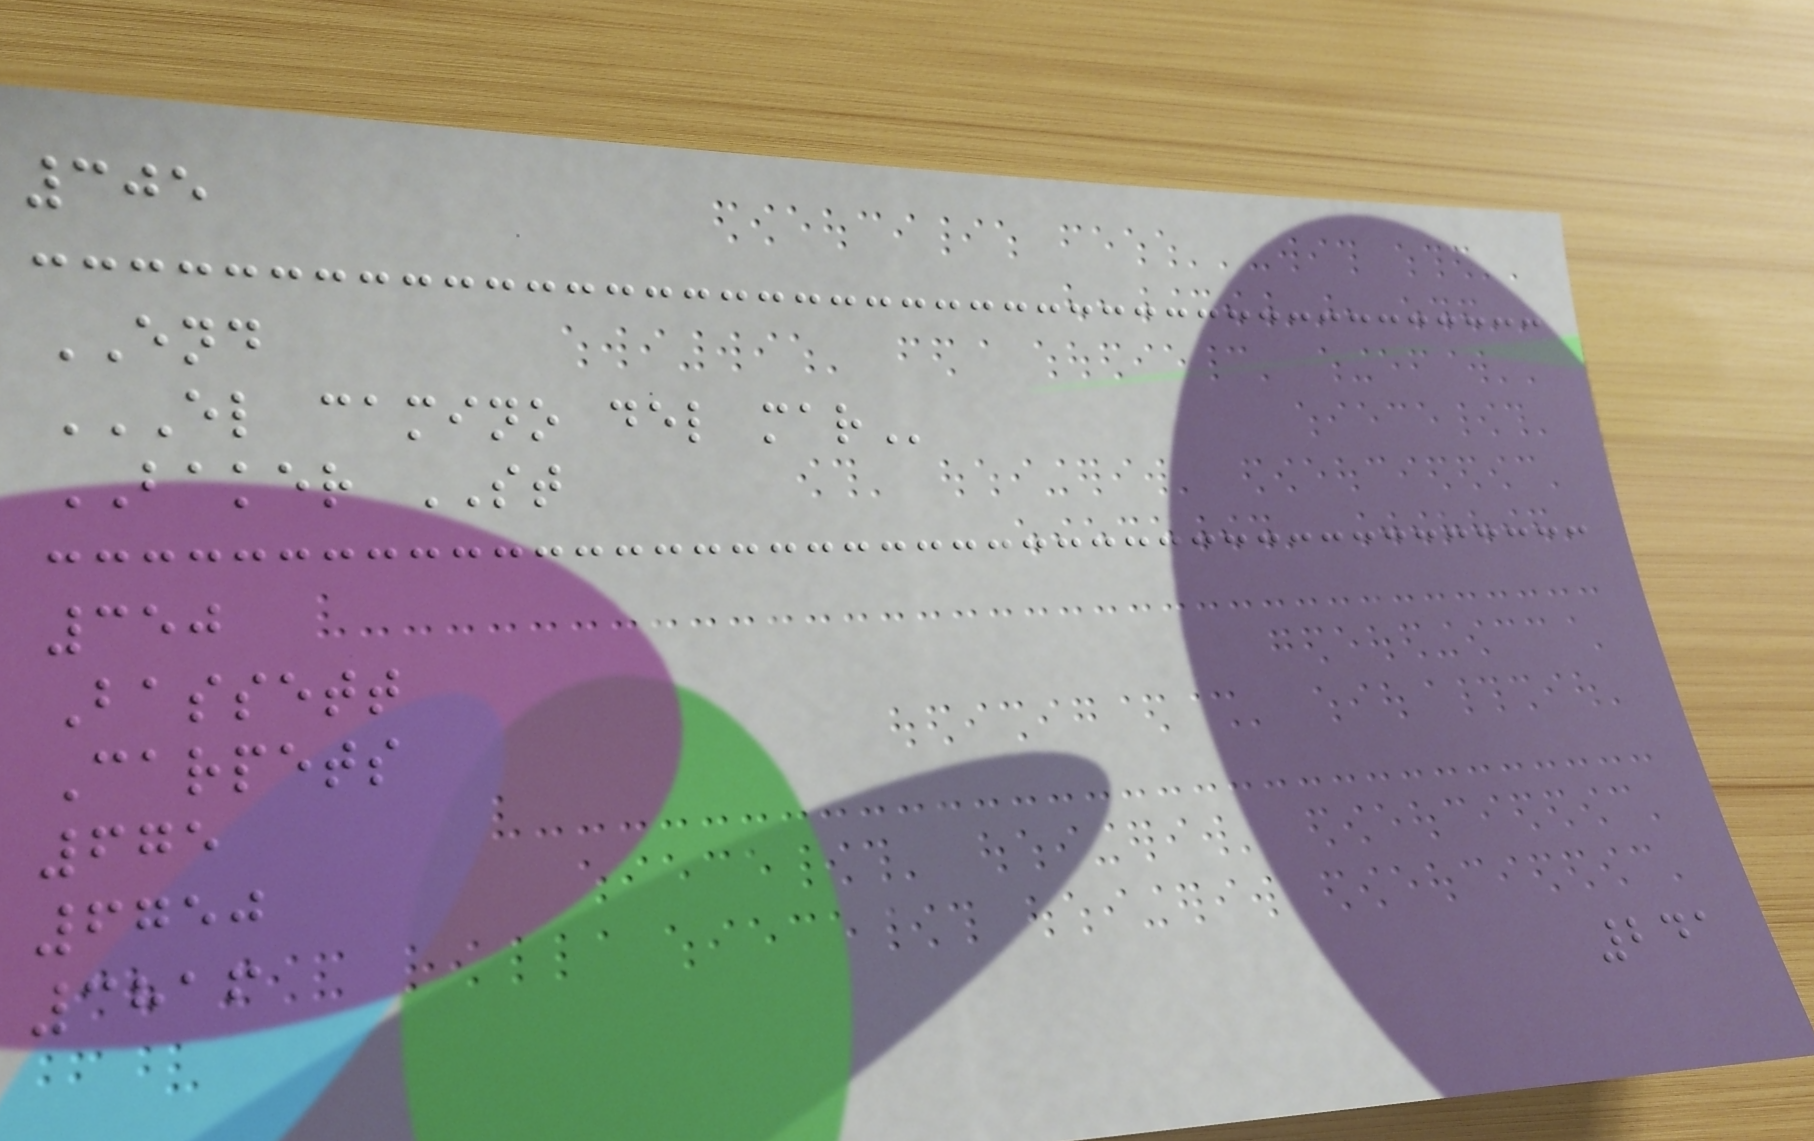305
END
EL CAMINO DEL MAR
BAKER ST
350
Bassett
Carpets
675
6750
3816
241
